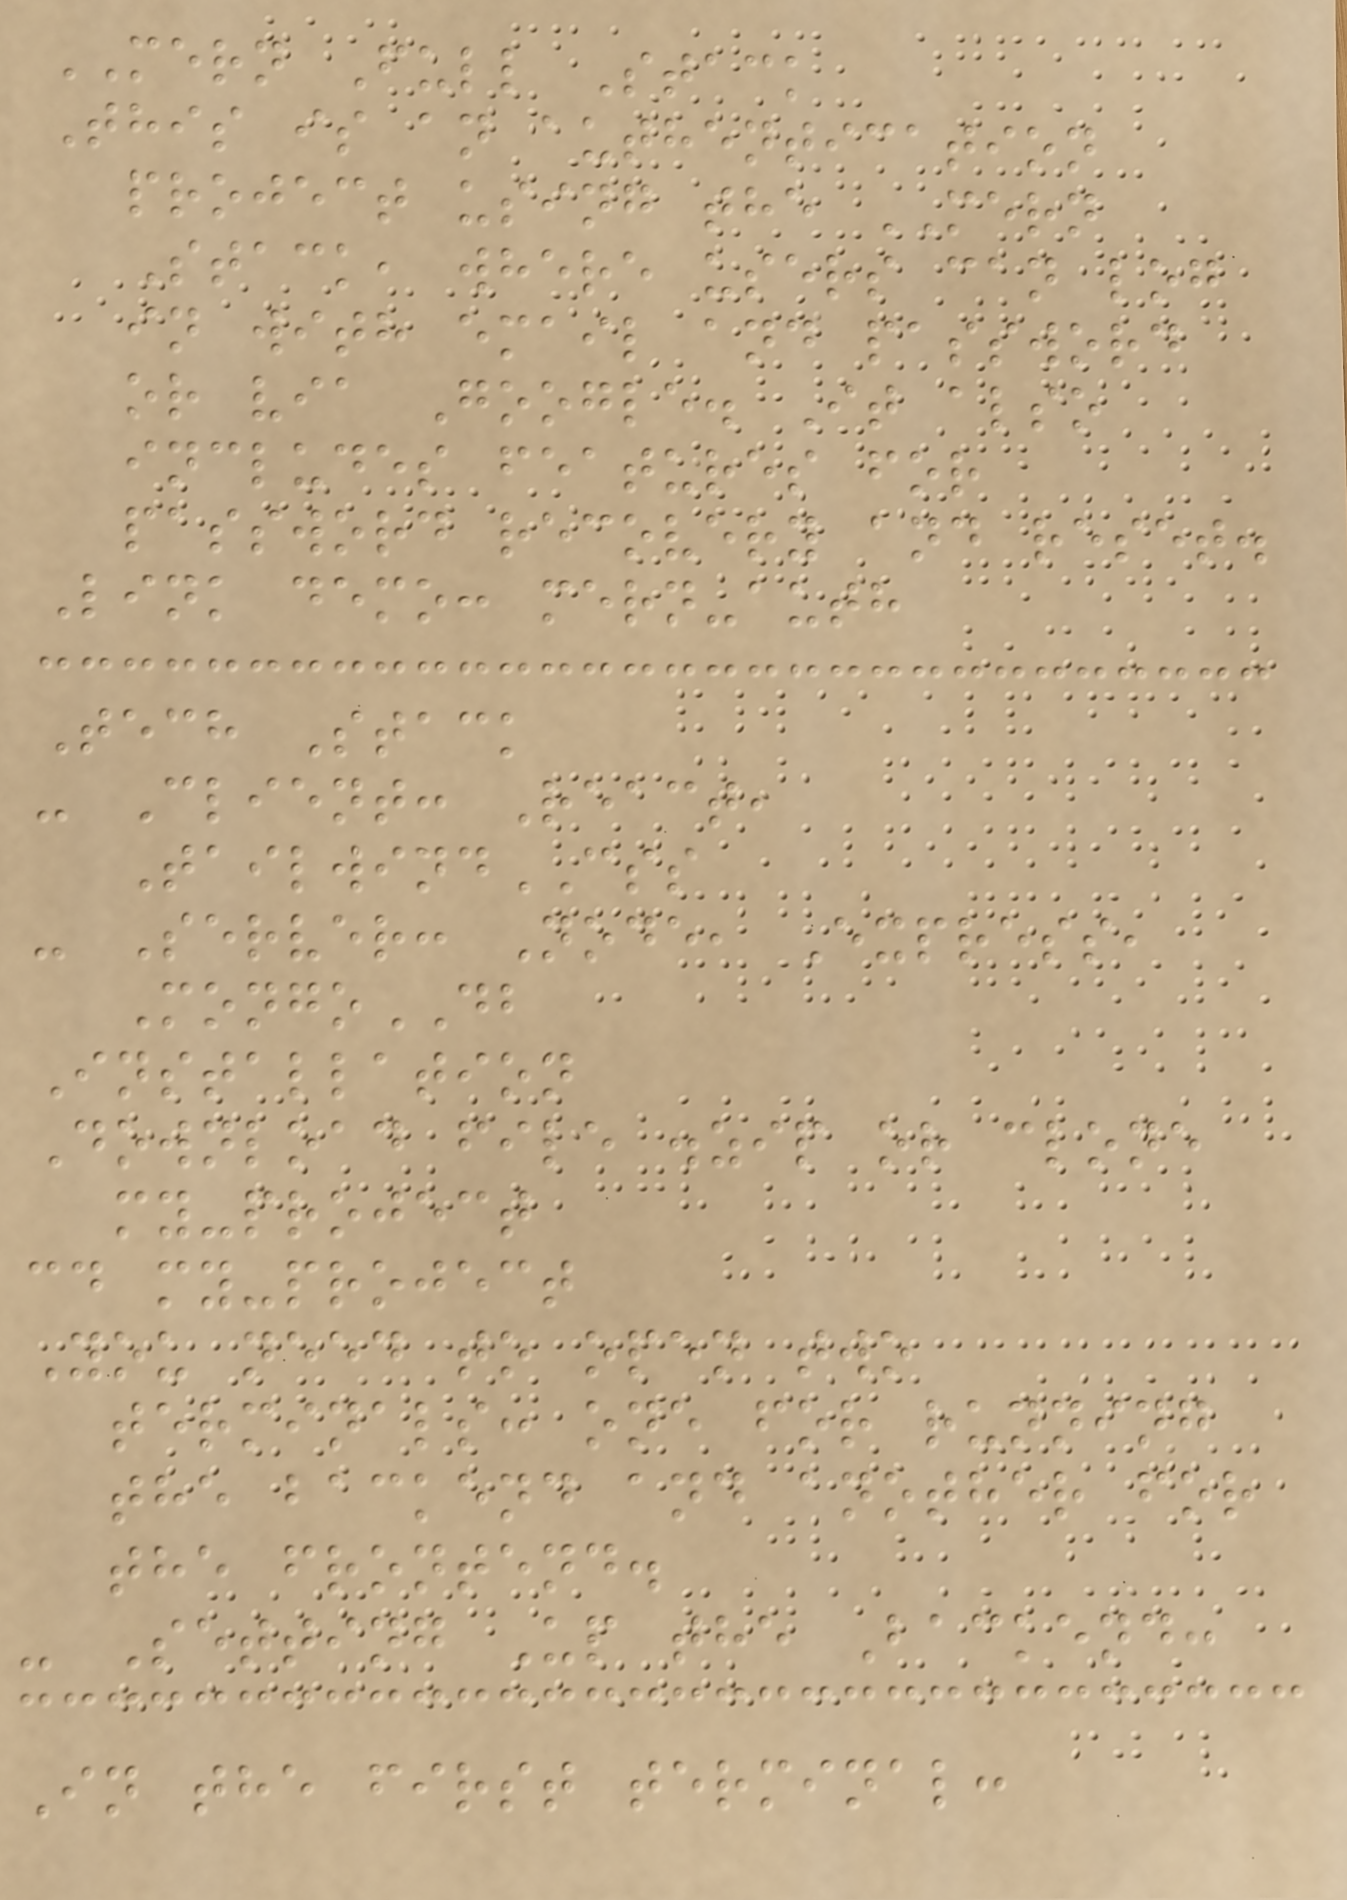MERN Full Stack
This is an authentication
project using the MERN
Stack, where users can log
in with email and password
or via Google. It also
includes features for
password recovery and reset.
Link demo: mern-auth
Tech Stack
- Client: React,
TailwindCSS
- Server: Node, Express,
MongoDB
Installation
Download file .zip or clone
my-project
cd my-project
You need to open two
terminals: one for running
the backend and another for
the frontend.
- Setting Up the Backend:
In the first terminal:
